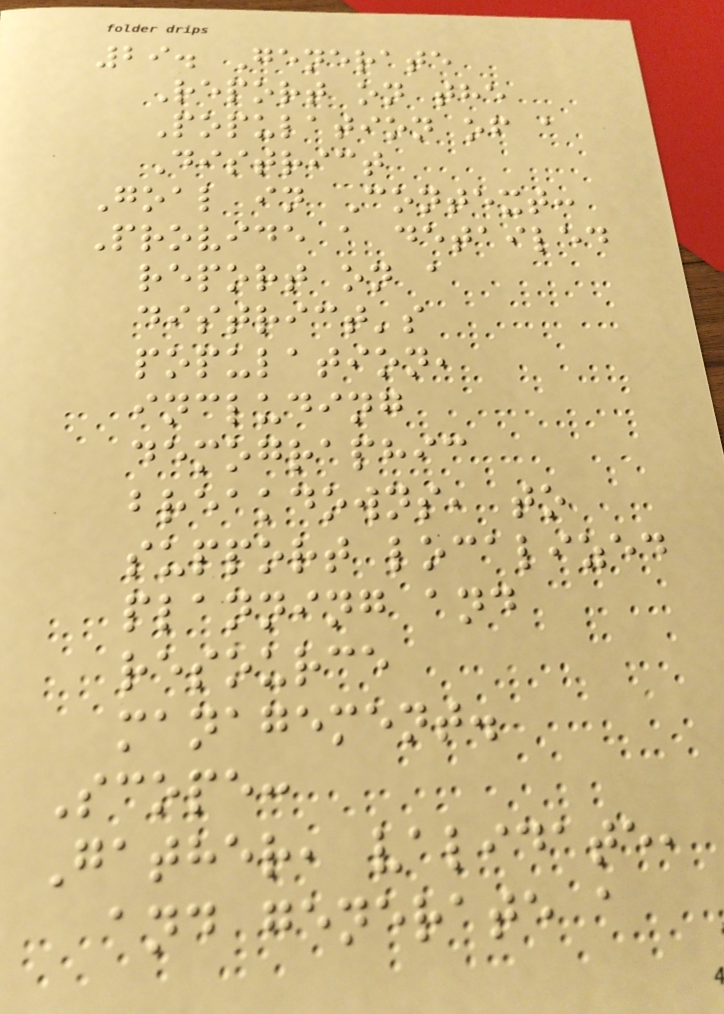29. Generate
Report on the
Population of a
District
Goal in Context:
Provide a detailed
report on a
district's
population,
including
demographic
breakdowns, to
support localized
planning and
resource
management.
Scope:
Gather, validate,
and generate a
